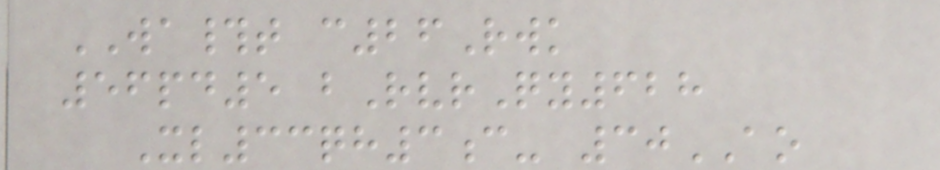WA#t c26Rwk
56pd5 bRvrQy628
Xl33qh3c- 30AO
